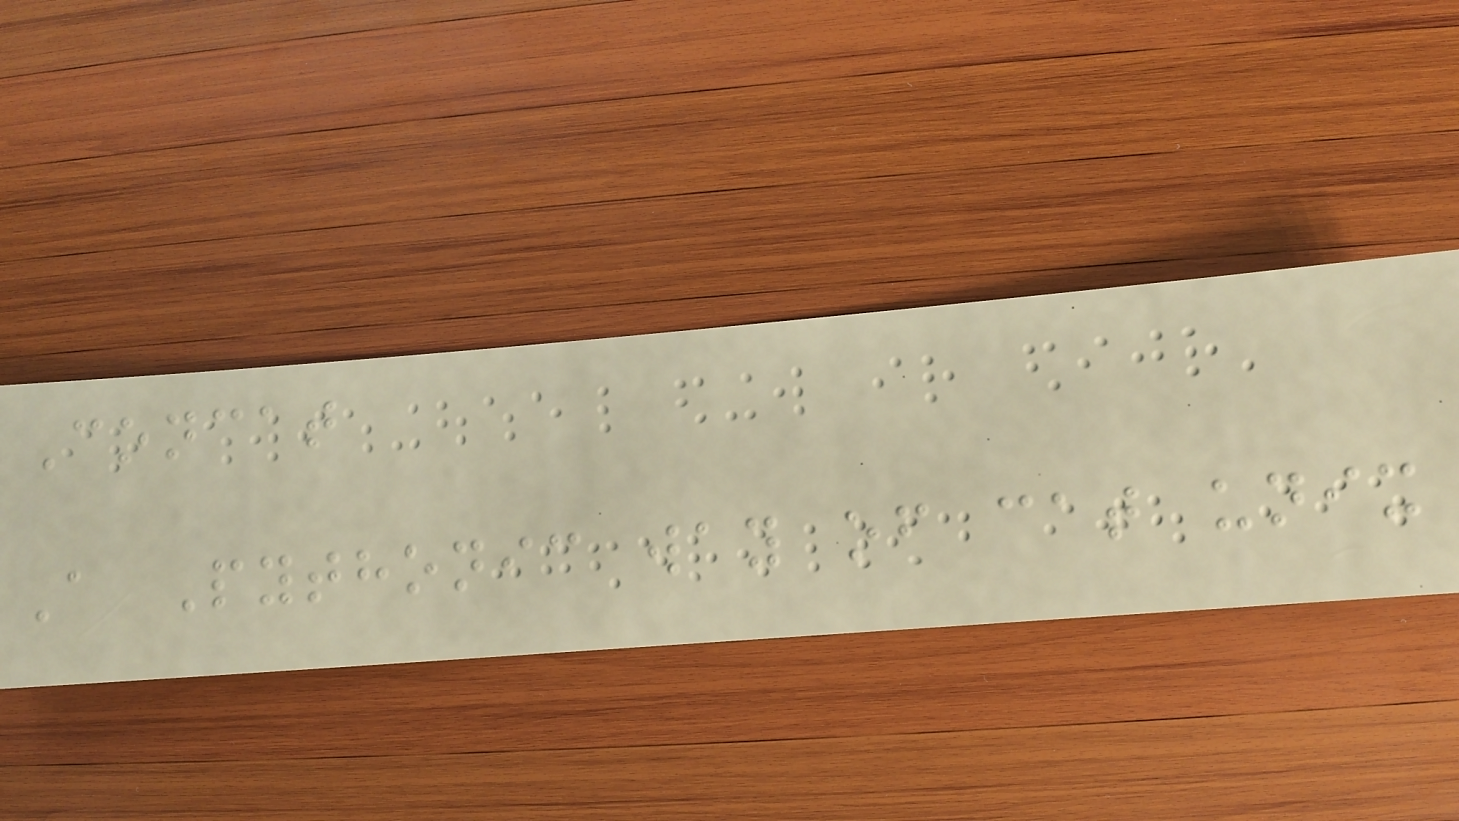Concat
A Pythonic way of cat unix
